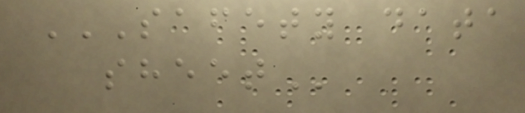SAFETY DATA
SHEET
